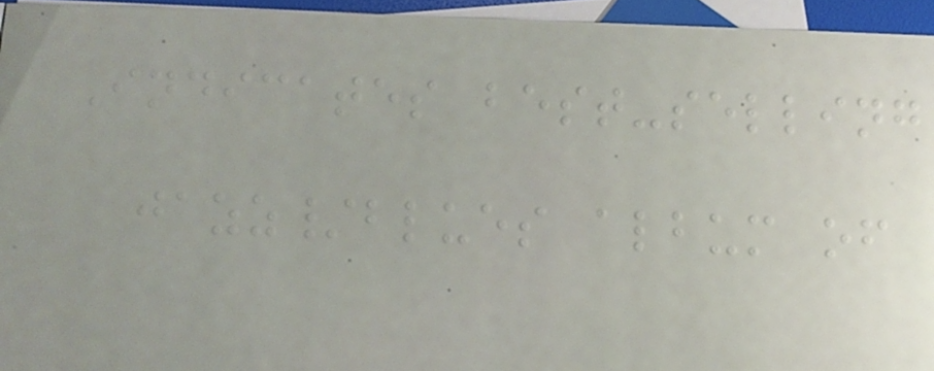Indicates best-selling
jazz/blues album of
